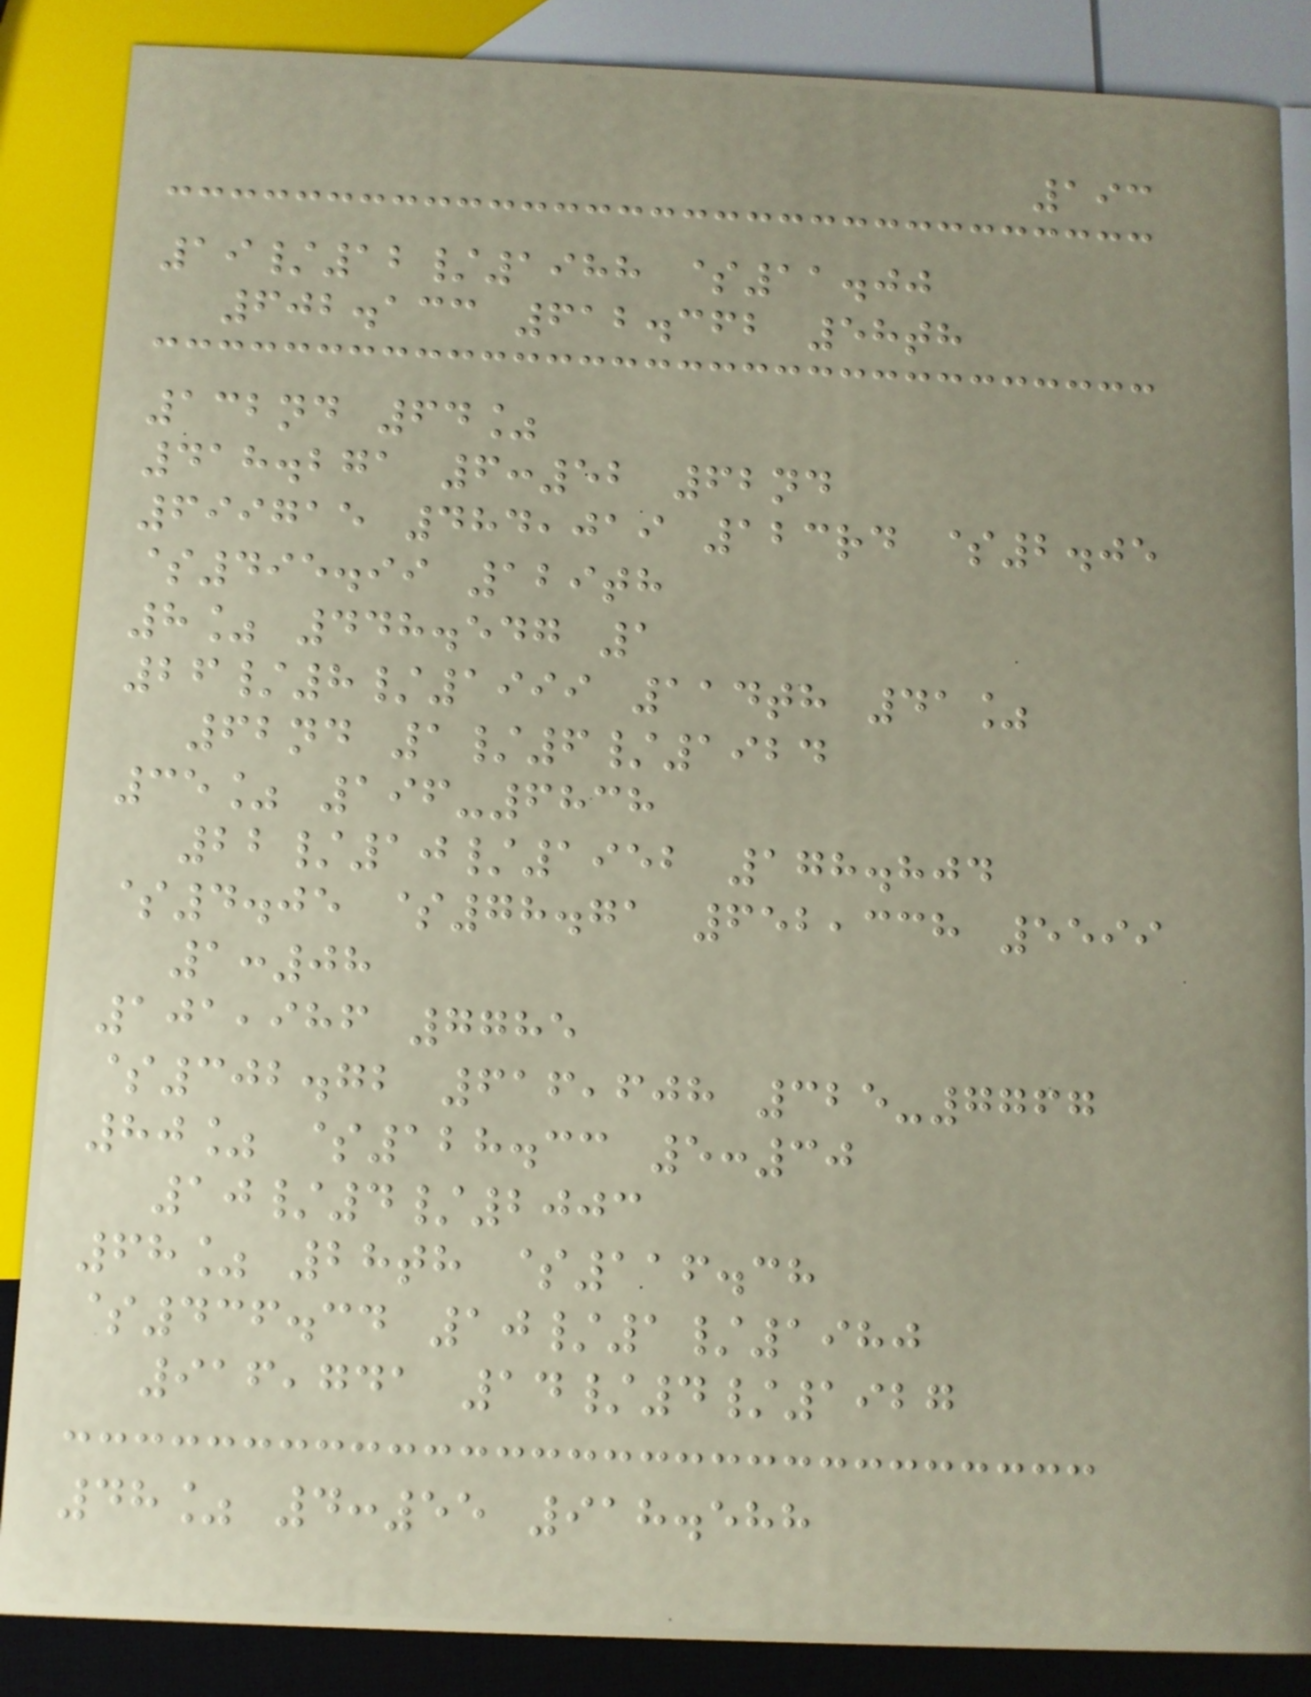193
19/12/1988 $11.00
602.133 612.362 58th
132nd 64%
418.271 6:52 62nd
699715 484,019 123rd $2.05
$495.99 129th
8% 448.547 1
26/8/1999 114th 41%
62nd 1/6/1924
35% 196-6838
22/10/1952 178.804
$4.05 $78.71 652,338 5599
1:08
101,986 7785
$302.72 616,608 325-7767
80% $128.33 5:30
10/4/2003
68% 28th $116.38
$436.34 10/1/1980
916,741 14/4/1927
48% 4:55 918.588
